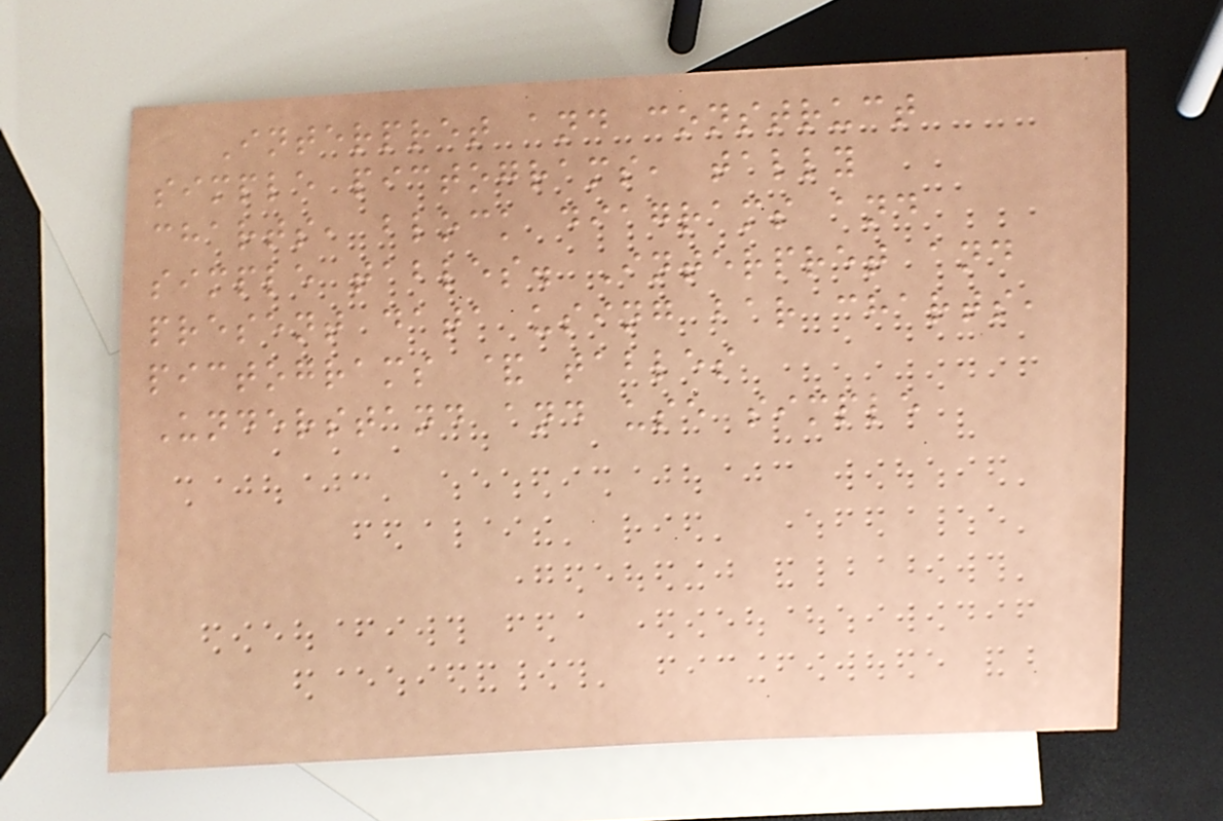Interpret and construct
simple pictograms, tally
charts, block diagrams and
simple tables. Interpret and
present data using bar charts,
pictograms & tables
Understand and use simple
